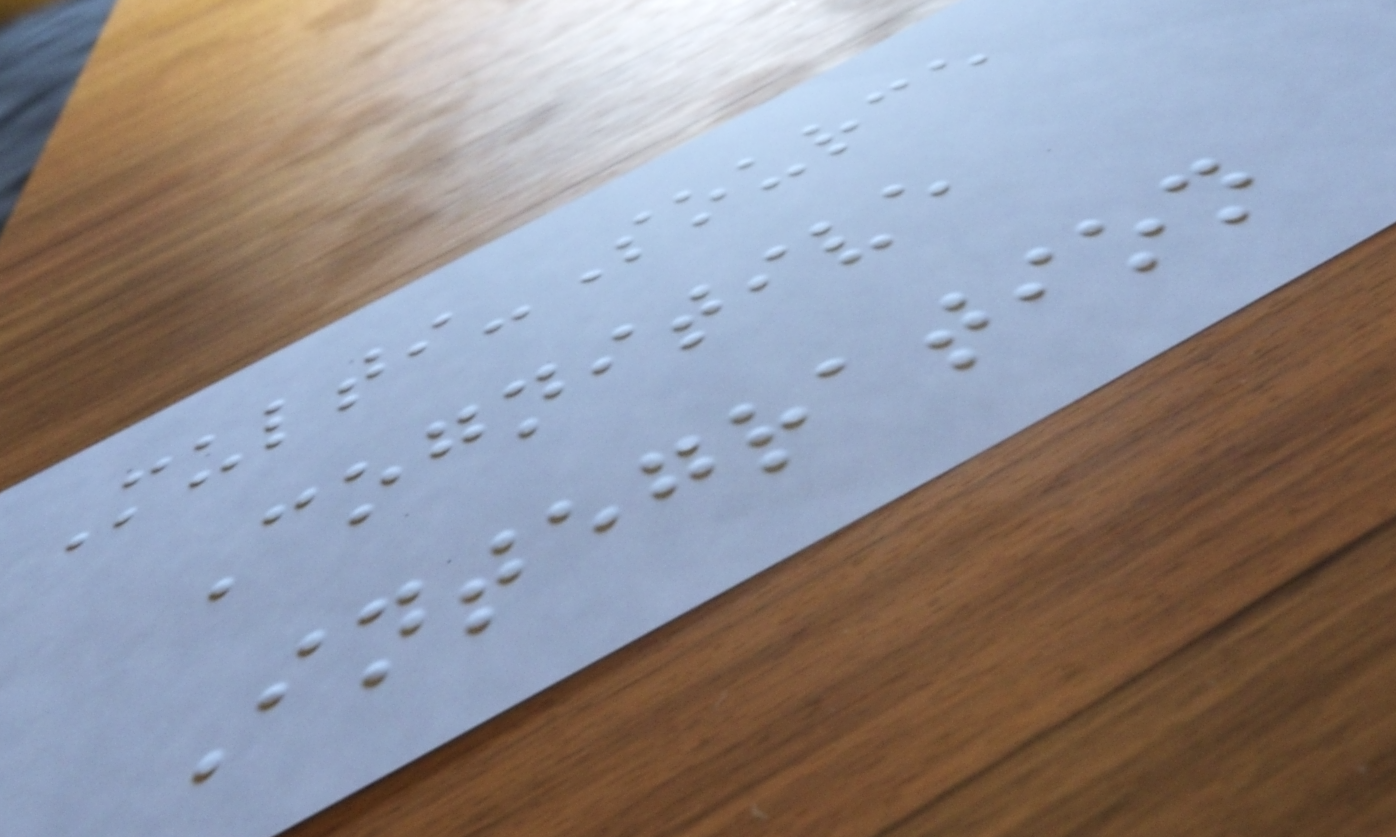Multi-Source
Cognitive
Integration
